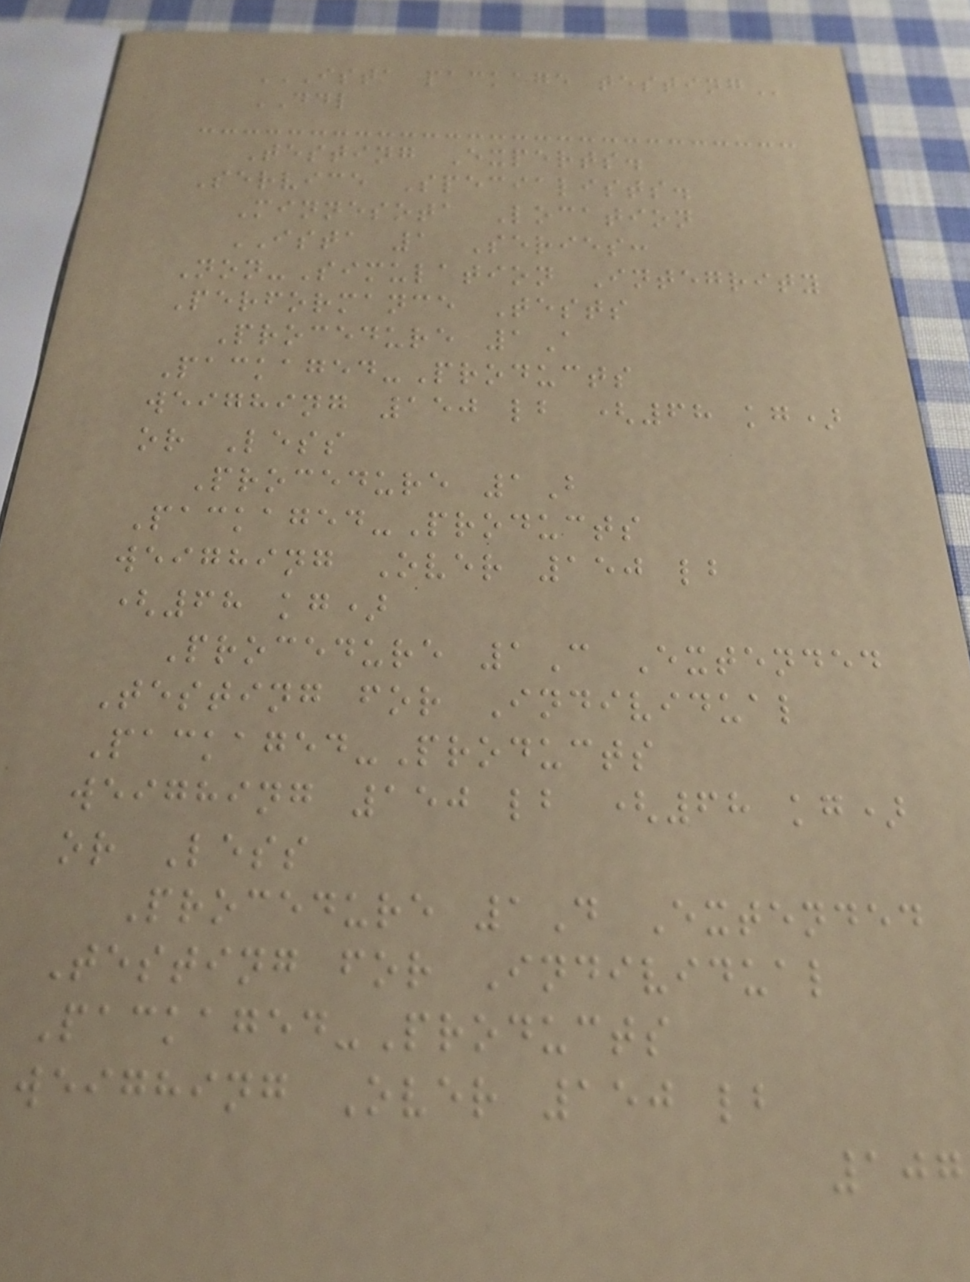ISTA PACKAGE TESTING
DDL
Testing Experts.
Service Specialists.
Minnesota Location
ISTA 1 Series:
Non-Simulation Integrity
Performance Tests
Procedure 1A
Packaged-Products
weighing 150 lb (68 kg)
or Less
Procedure 1B
Packaged-Products
weighing Over 150 lb
(68 kg)
Procedure 1C Extended
Testing for Individual
Packaged-Products
weighing 150 lb (68 kg)
or Less
Procedure 1D Extended
Testing for Individual
Packaged-Products
weighing Over 150 lb
107
